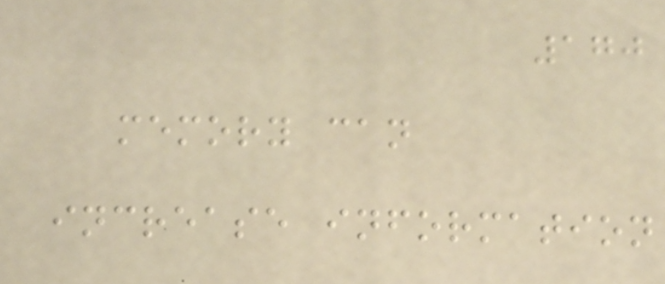170
memory can
increase information
